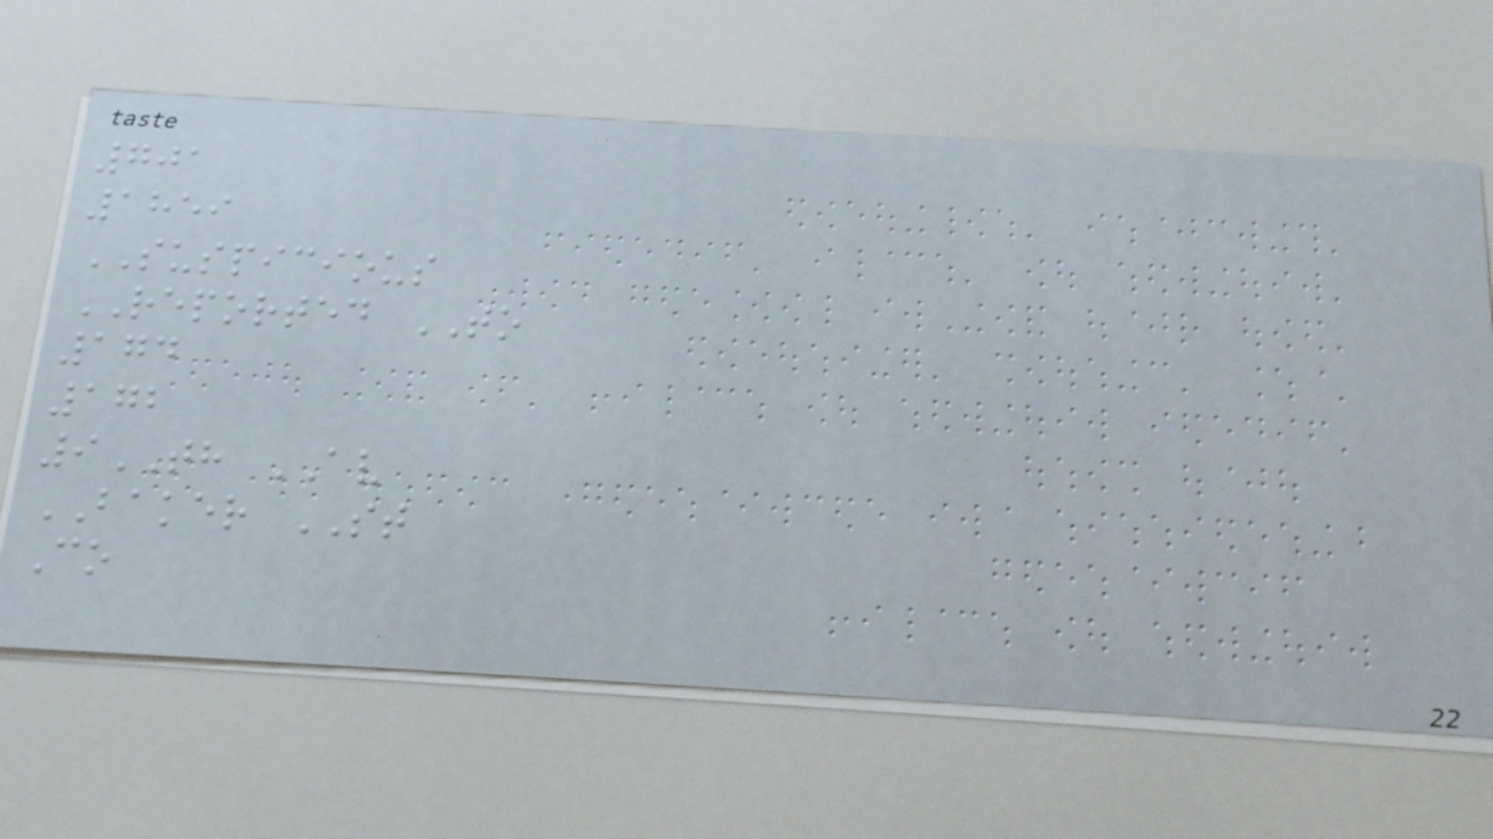701
1859
SUSPICIOUS
REPORTED TO
174
172
9TH AV
BAKER ST
Co
